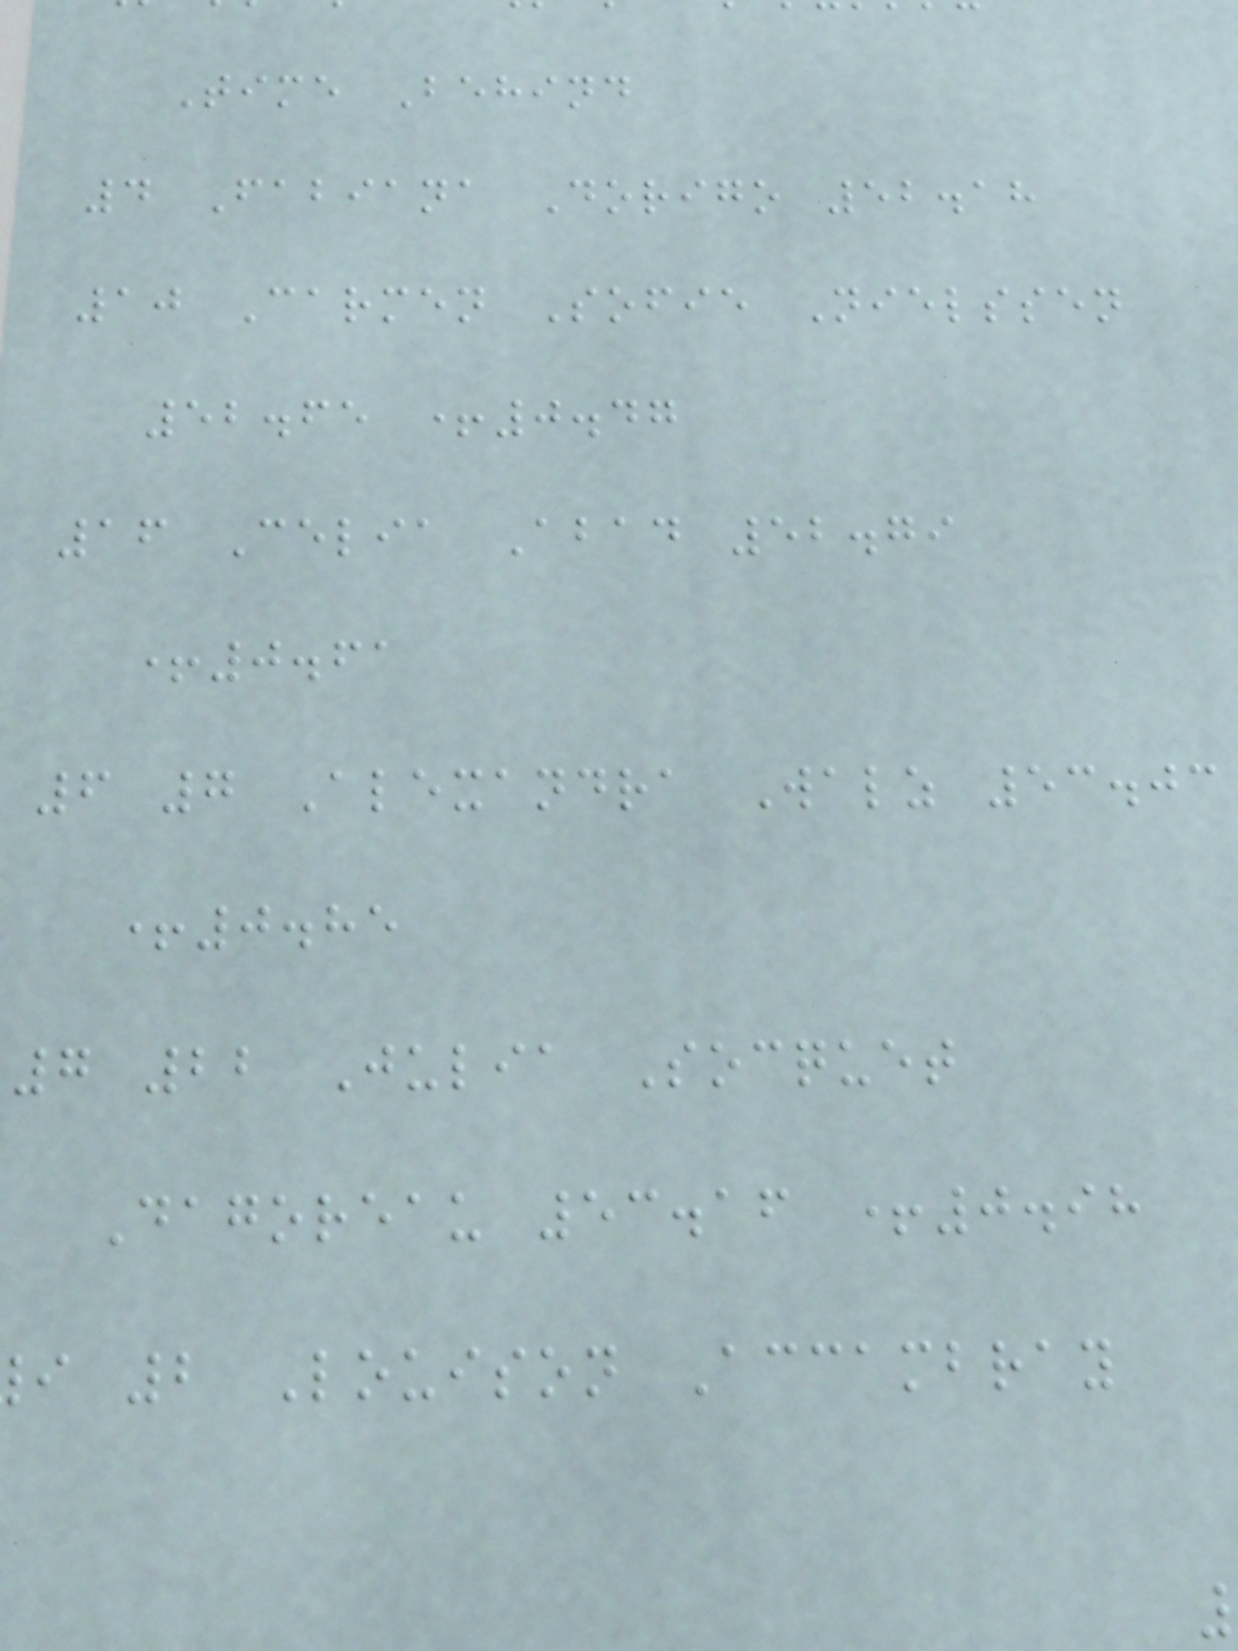Time Behind
4 Fabiana Dorigo 52.18
10 Carmen Sofie Nielssen
52.65 +0.47
16 Celia Abad 52.79
+0.61
6 7 Alexandra Walz 53.03
+0.85
7 22 Julia Socquet
Dagoreau 53.16 +0.98
i 2 Louison Accambray
